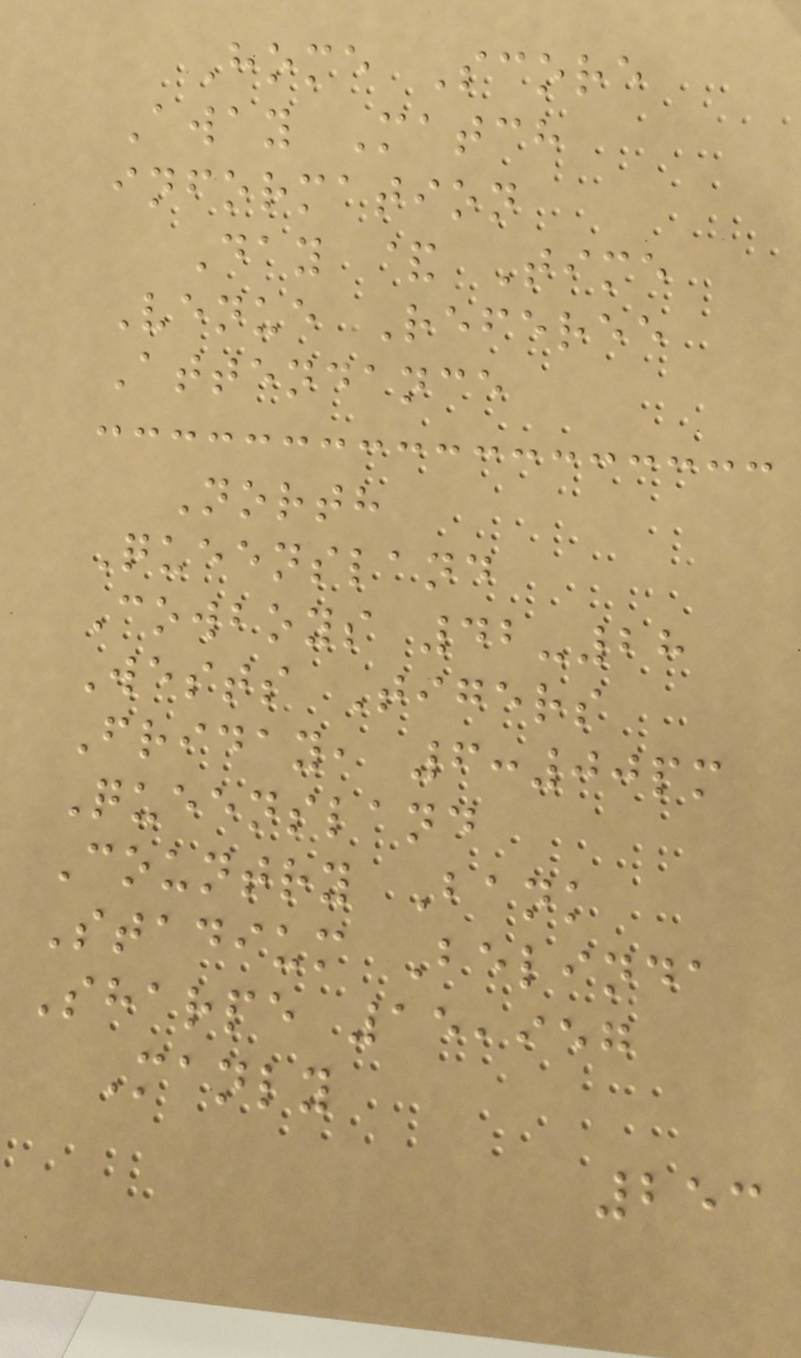Home Score
Away Match
information
Day & Time
Venue Referee
Attendance
North
Queensland
Cowboys 42-28
Wests Tigers
Friday, 6:00pm
Queensland
Country Bank
Stadium Belinda
Sharpe 15,957
Manly
253
